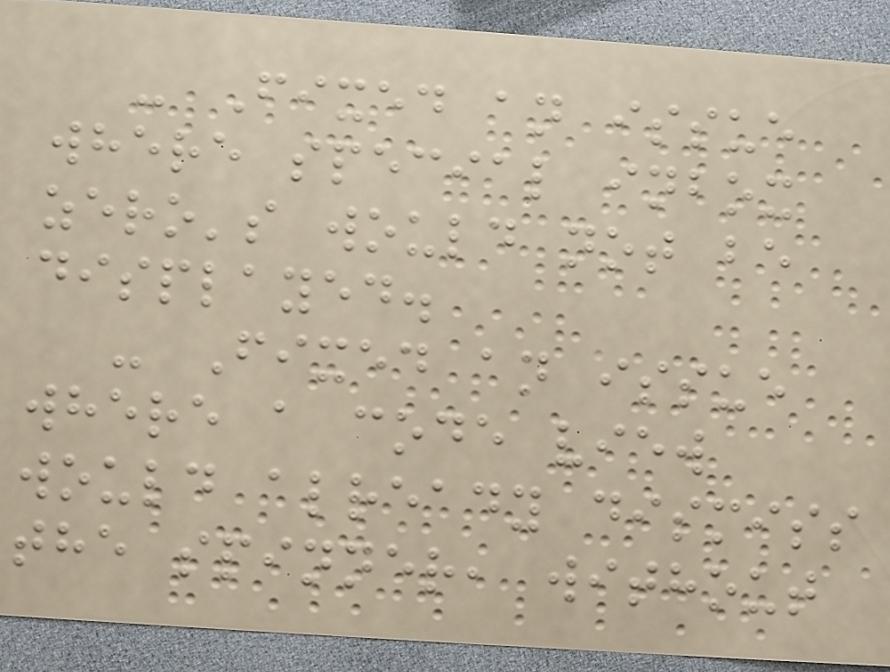- Fixed an issue
where special inbox
zero's would not be
displayed.
- Fixed an issue
where a code view
would already dismiss
the spinner, without
